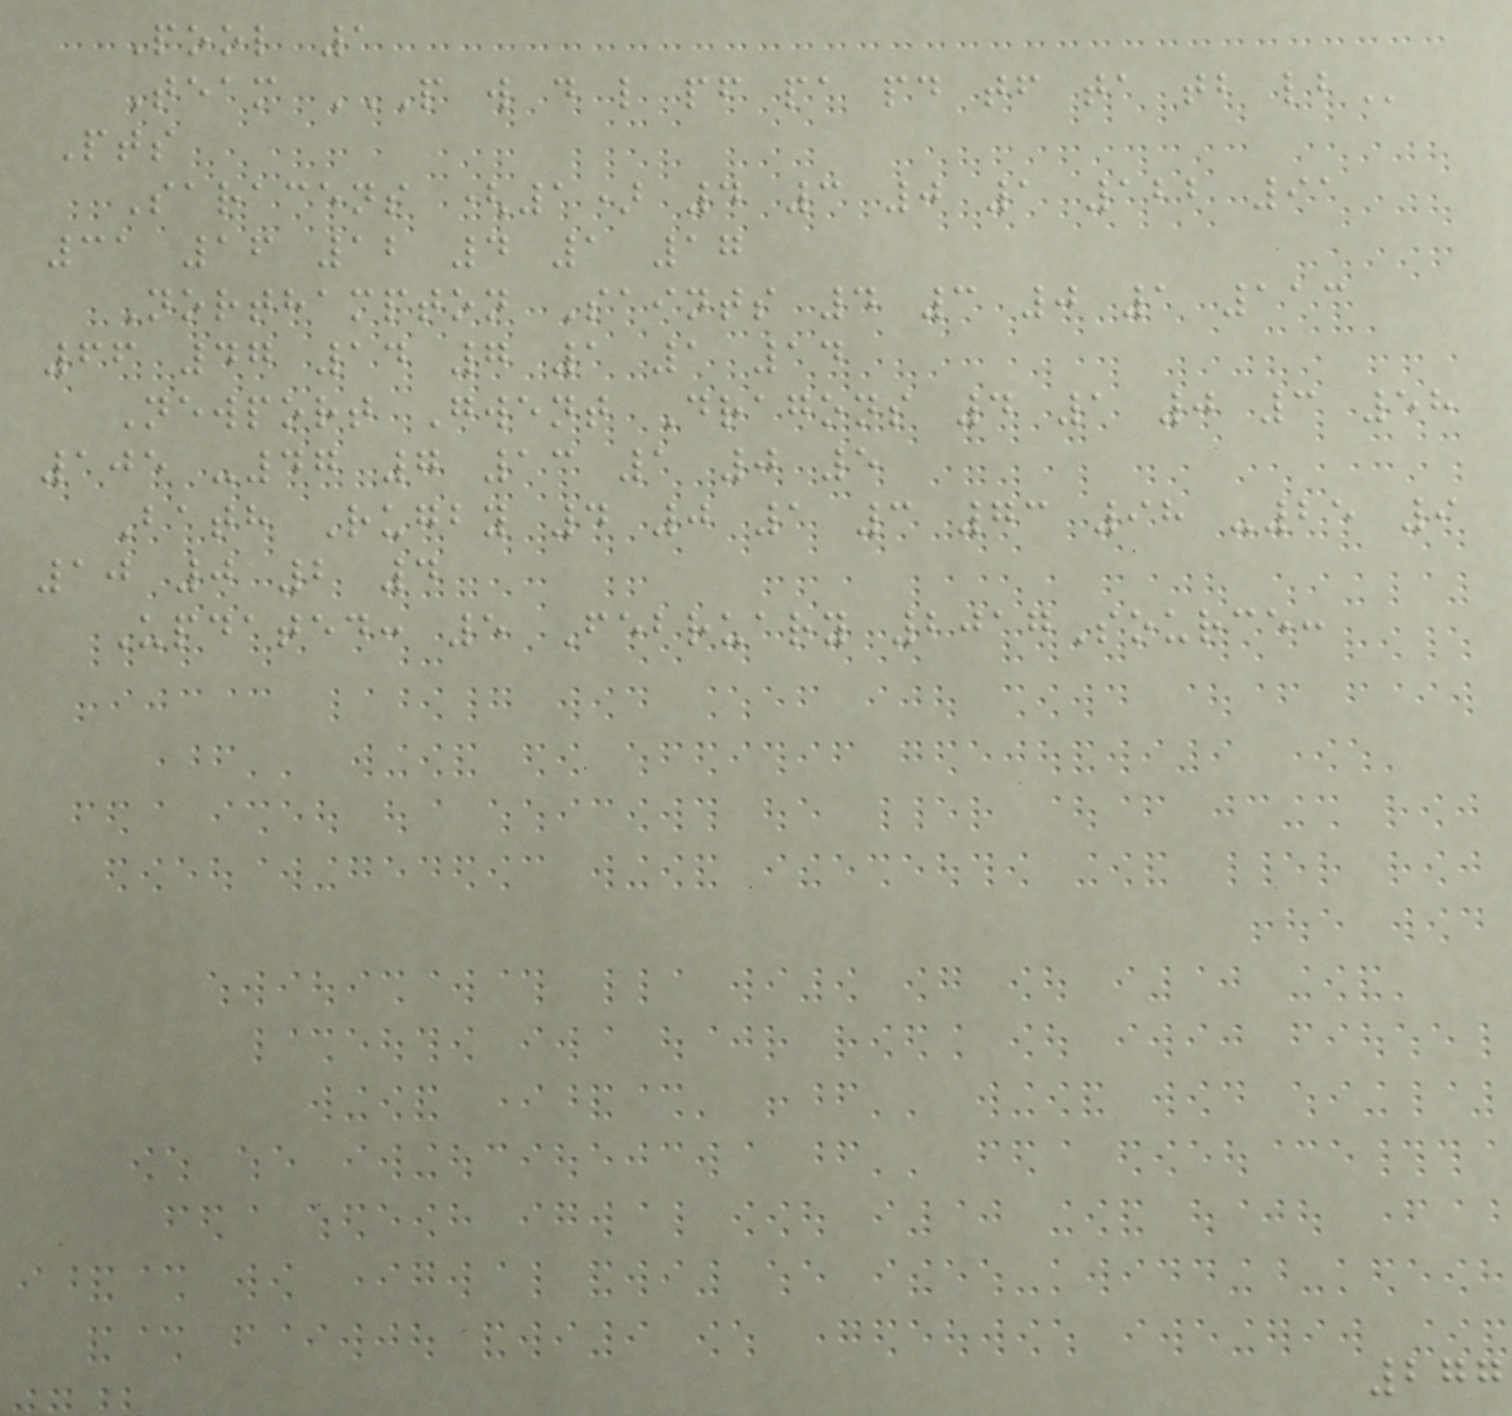Pool 1
Team P W D L PF PA PD TF TA TB LB
Pts
Saracens (1) 4 3 0 1 122 91
31 16 12 4 1 17
Northampton Saints 4 3 0 1 113
66 47 14 7 1 1 14
Newport Gwent Dragons 4 1 0 3 58
105 -47 7 13 1 0 5
Bath Rugby 4 0 1 3 73 98 -25 9
10 0 2 4
Updated: 5 February 2017Source:
277
